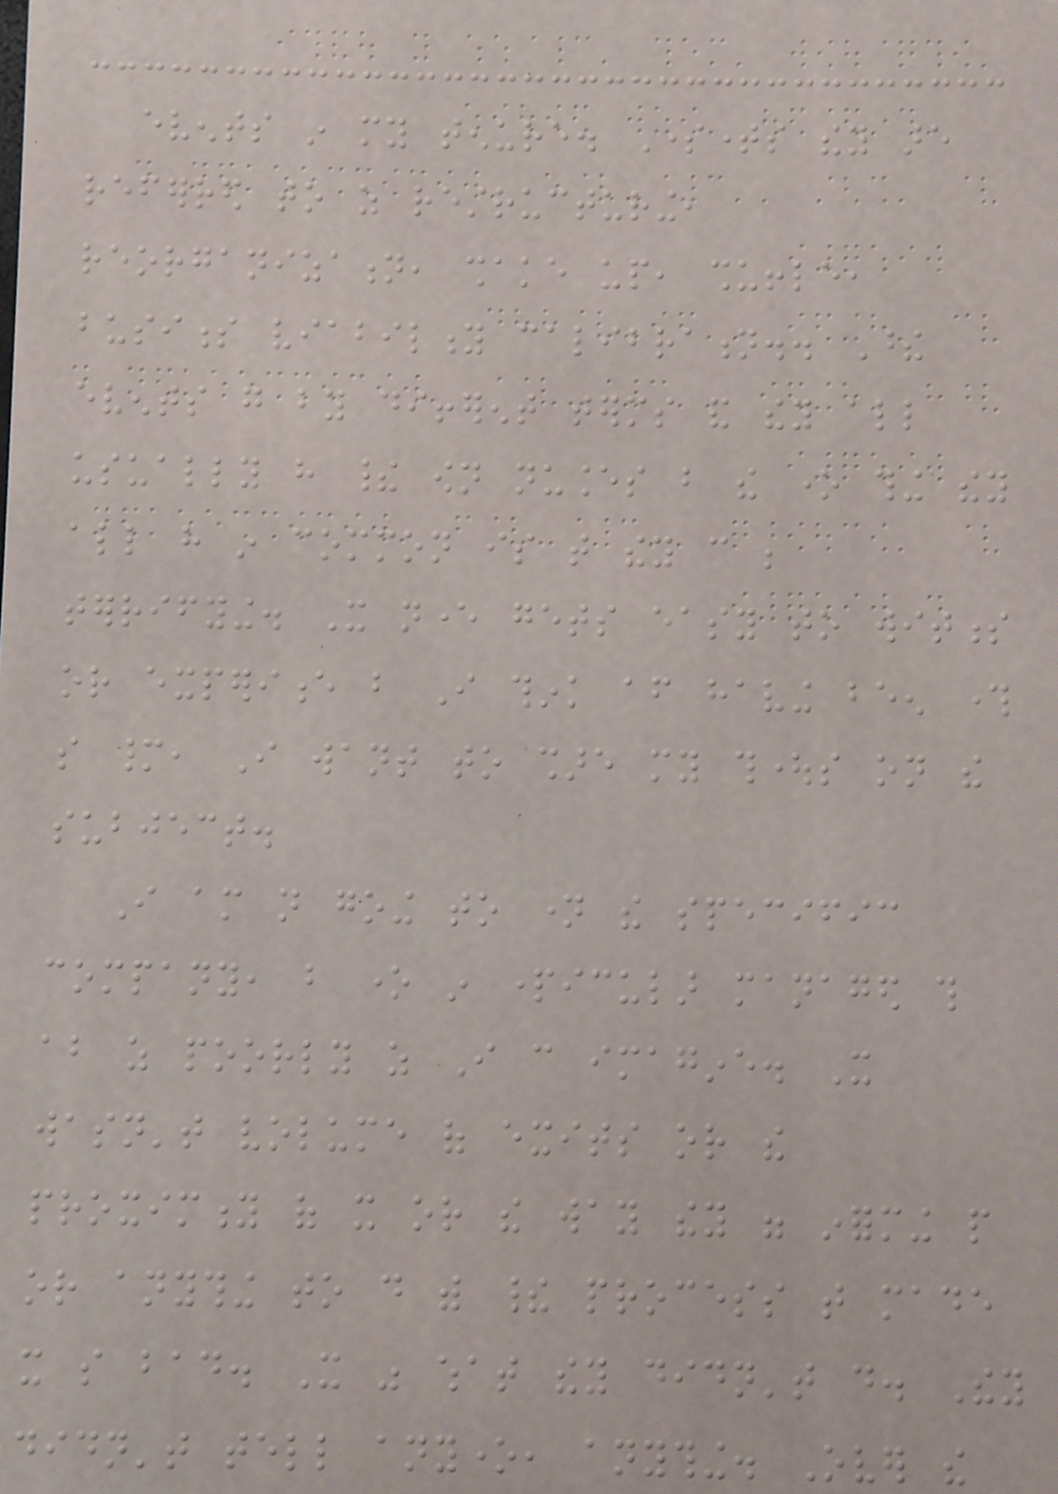events in my tenure. Sometimes they are
referred to as restructuring,
reorganization, shake up, shuffle,
business viability calibration.. These
events go by different terms and they all
usually have their own nuances but the one thing they
all have in common is that they can be
terrifying. It never gets easy to witness
or experience but I think after having been through
so many, I want to share my thoughts on the
subject.
I am not going to name the specific
company, but one in particular managed this
about as poorly as I can imagine. It
wasn't volume of exits or the
proximity of it or the way they were informing people
or anything to do with their process that made
it so bad. It was what they didn't do. They
didn't tell anyone, anything. Over the
